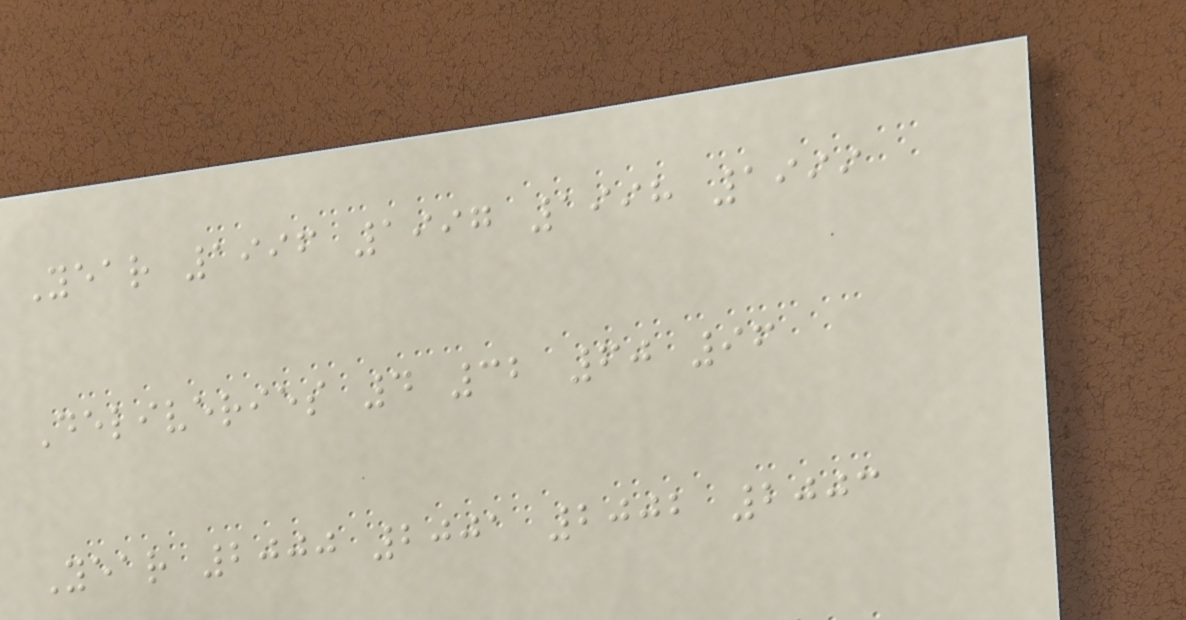Year 1996 1997 1998 1999
Deliveries 4 32 60 96
Year 2000 2001 2002 2003
